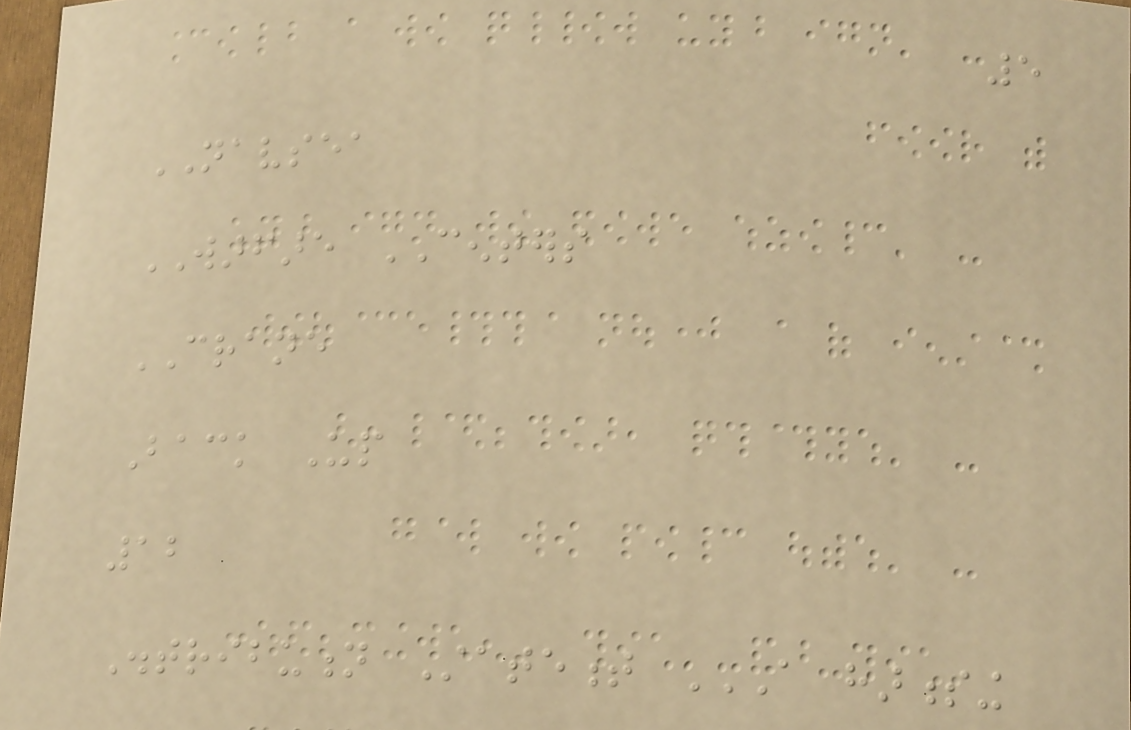5
NAVSEA
WARFARE CENTERS
CRANE
Back Up
12
Distribution Statement A HARNESSING
